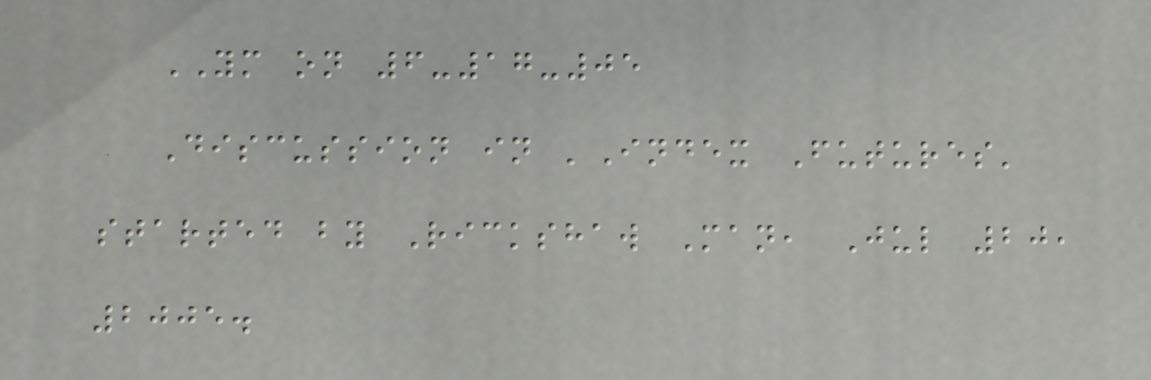YM on 6-17-05
Discussion in 'Index Futures'
started by Rickshaw Man, Jul 20,
2005.
